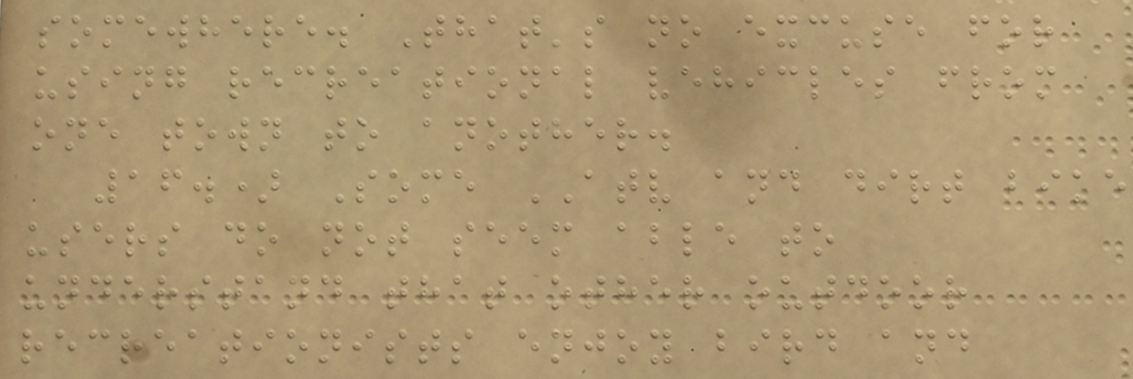somewhere. That's no excuse for
using recreational vehicles from
one town to another.
16.) Some ATV and dirt bike
users do not seem able to
understand that other outdoor
recreationists enjoy bird and
